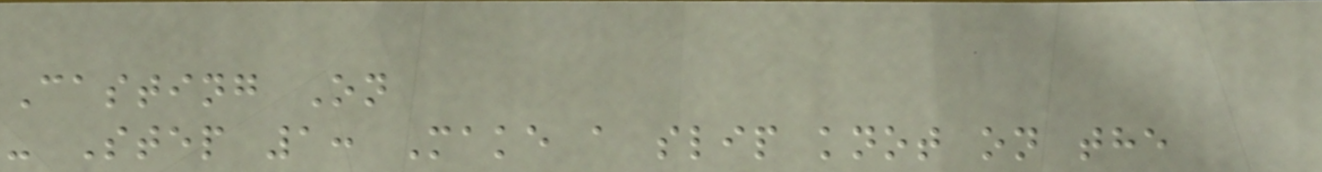Casting On
- Step 1: Make a slip knot on the
